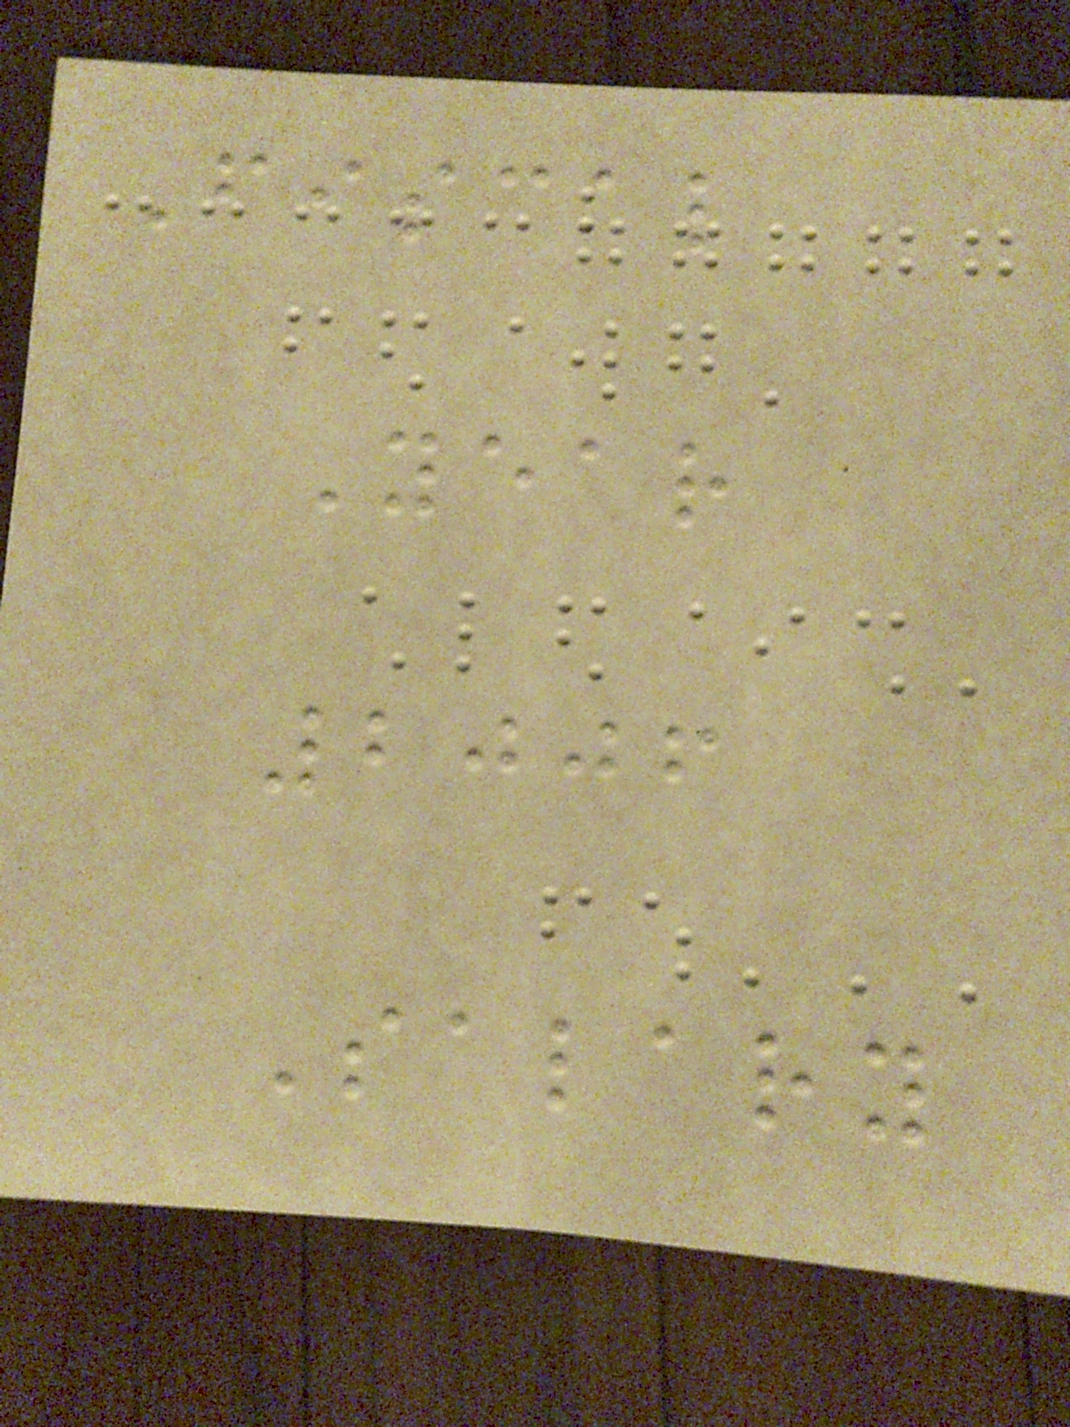Fiscal
Year
2006
Salary
